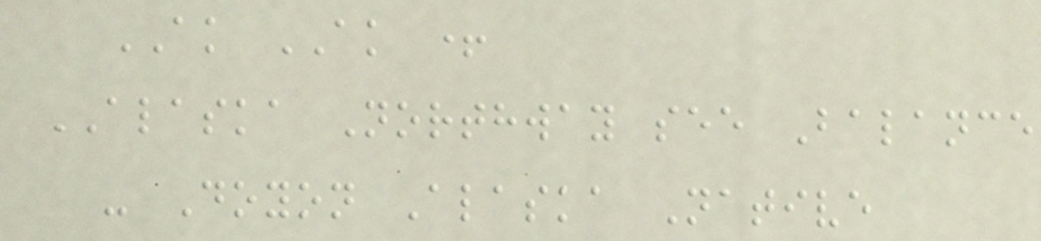AK AK +
ALASKA Northway see Balance
- Doyon Alaska Native
